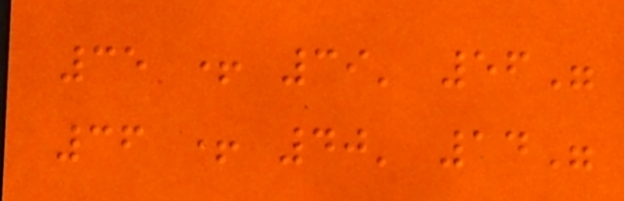35 + 39' 56"
36 + 40' 14"
